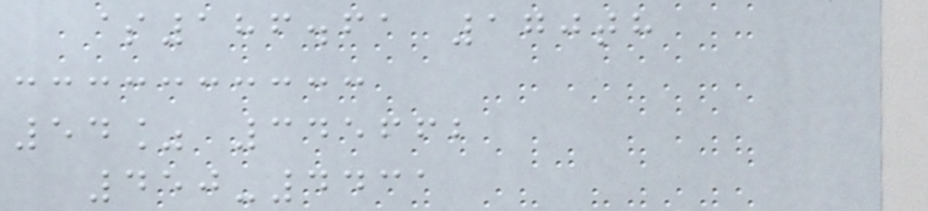$186.61 170th
54% 345662
450-4431
